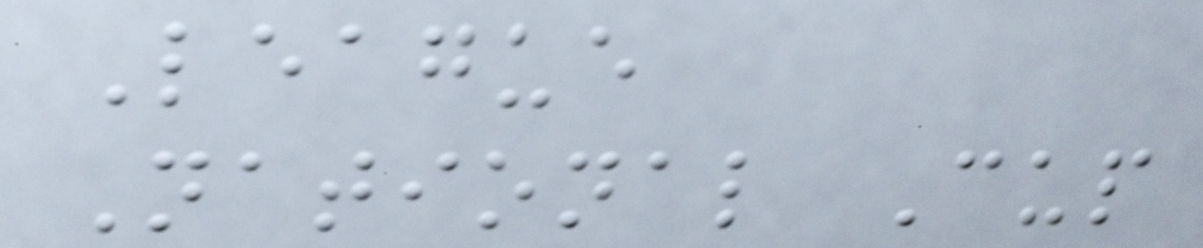League
National Cup
